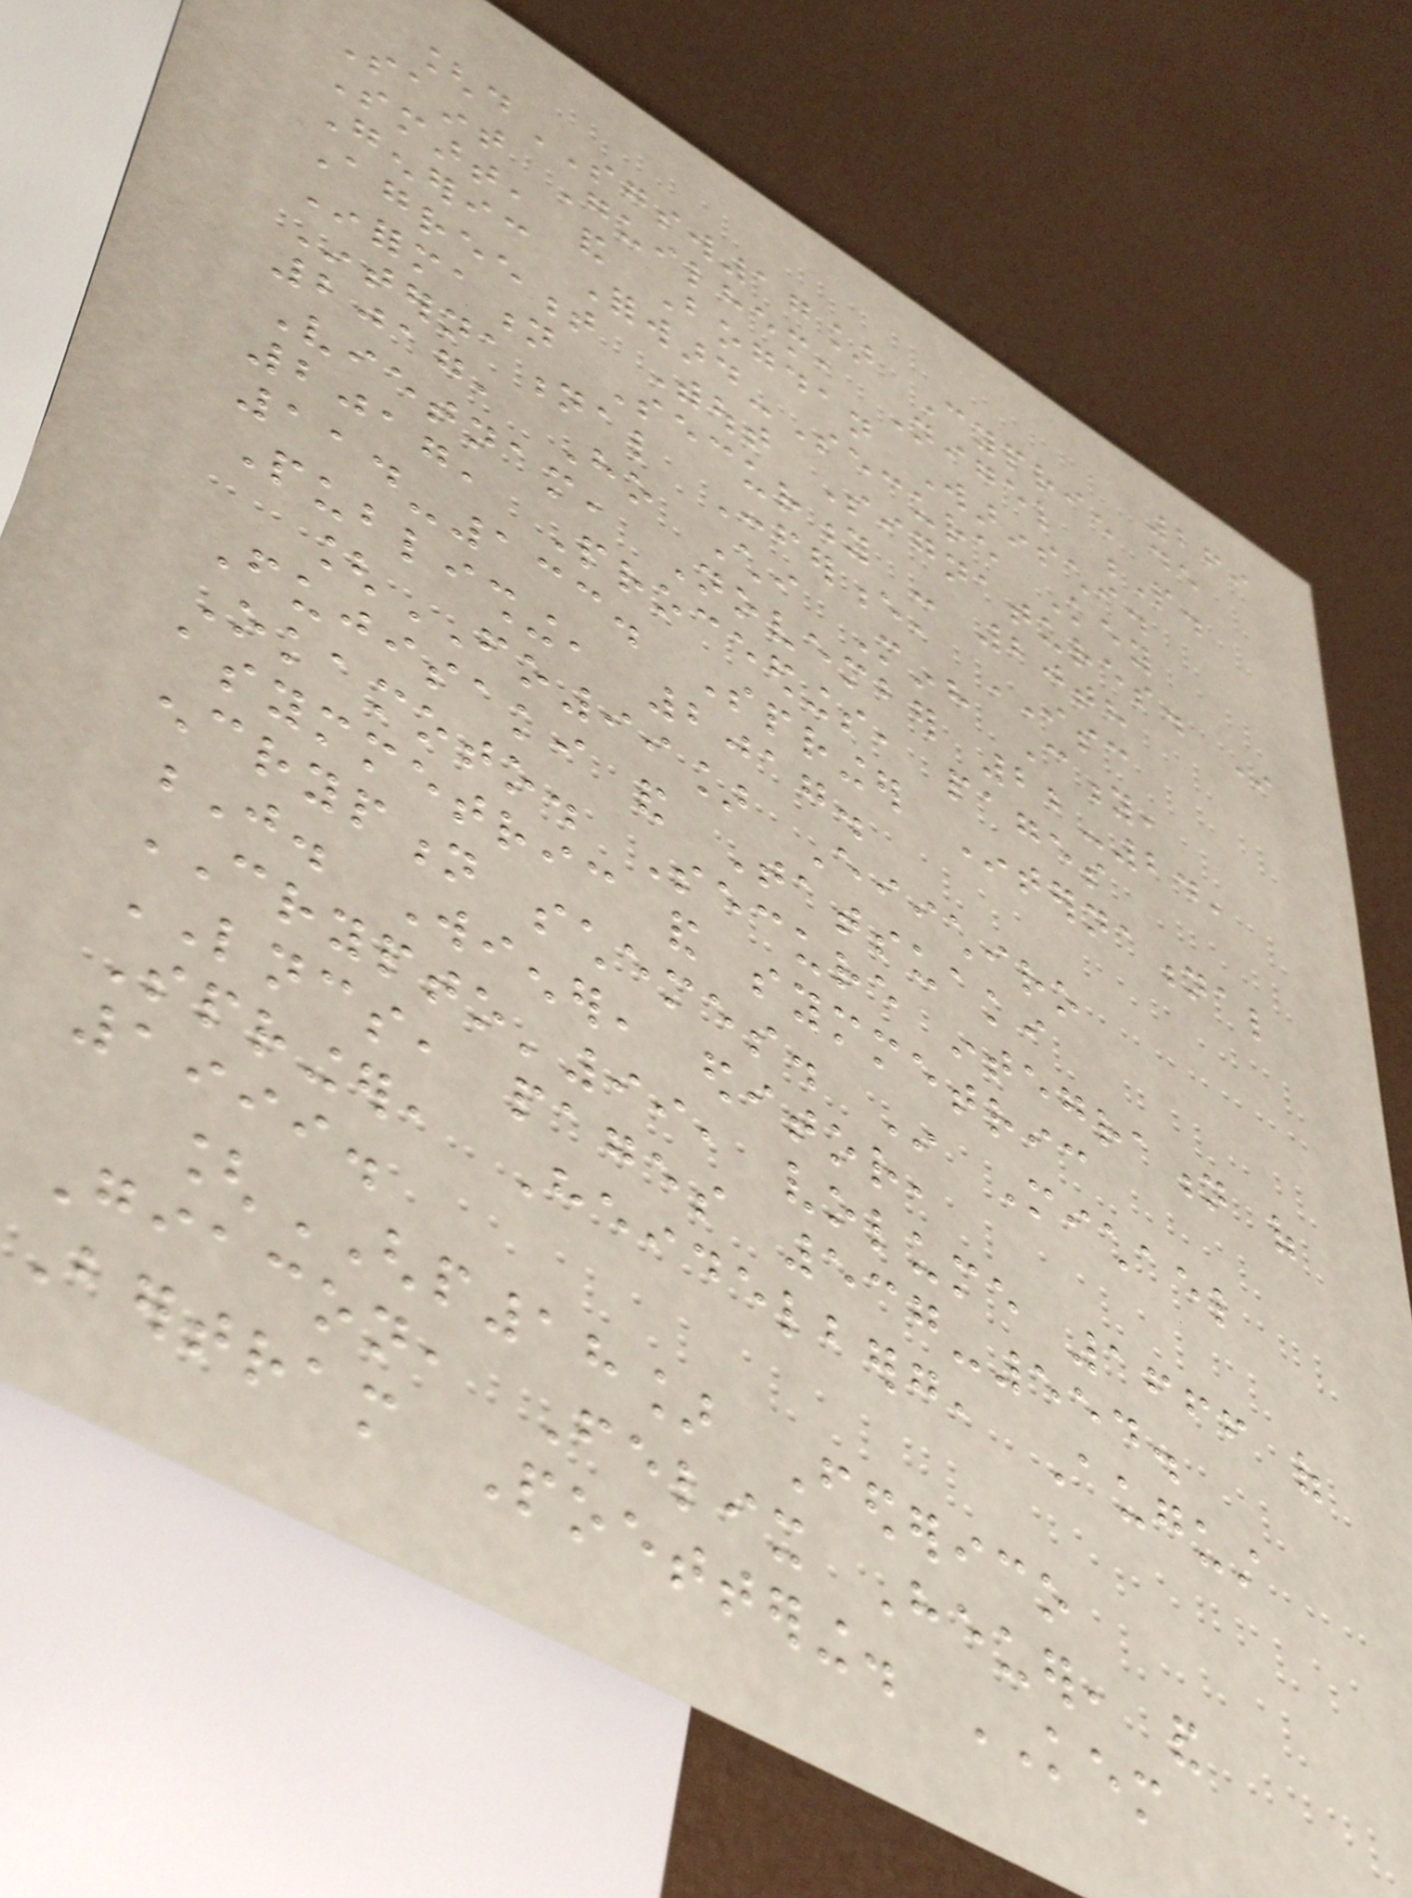269
[dSGSW17] Cyprien de
Saint Guilhem, Nigel P.
Smart, and Bogdan Warinschi.
Generic Forward-Secure Key
Agreement Without Signatures. In
Information Security - 20th
International Conference, ISC
2017, Ho Chi Minh City,
Vietnam, November 22-24,
2017, Proceedings, pages
114-133. Springer International
Publishing, 2017.
[FO99] Eiichiro
Fujisaki and Tatsuaki
Okamoto. Secure integration of
asymmetric and symmetric
encryption schemes. In Michael
J. Wiener, editor,
CRYPTO'99, volume 1666 of
LNCS, pages 537-554.
Springer, Heidelberg, August
1999.
[GHP18] Federico
Giacon, Felix Heuer, and
Bertram Poettering. KEM
